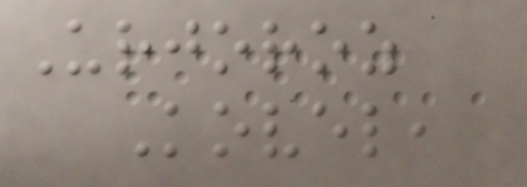Urjoroz
Kovel,
